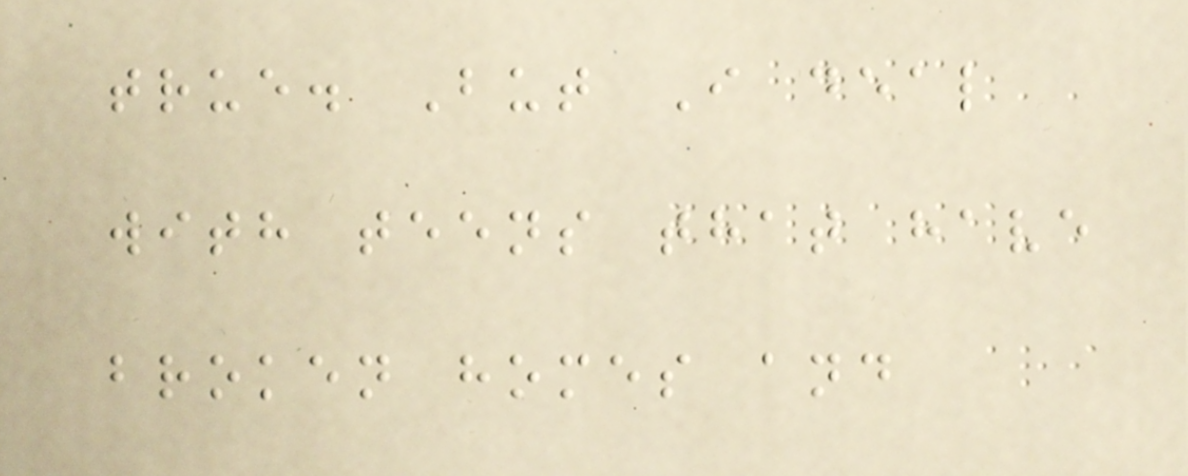true. But I deal
with teens that have
broken homes and
